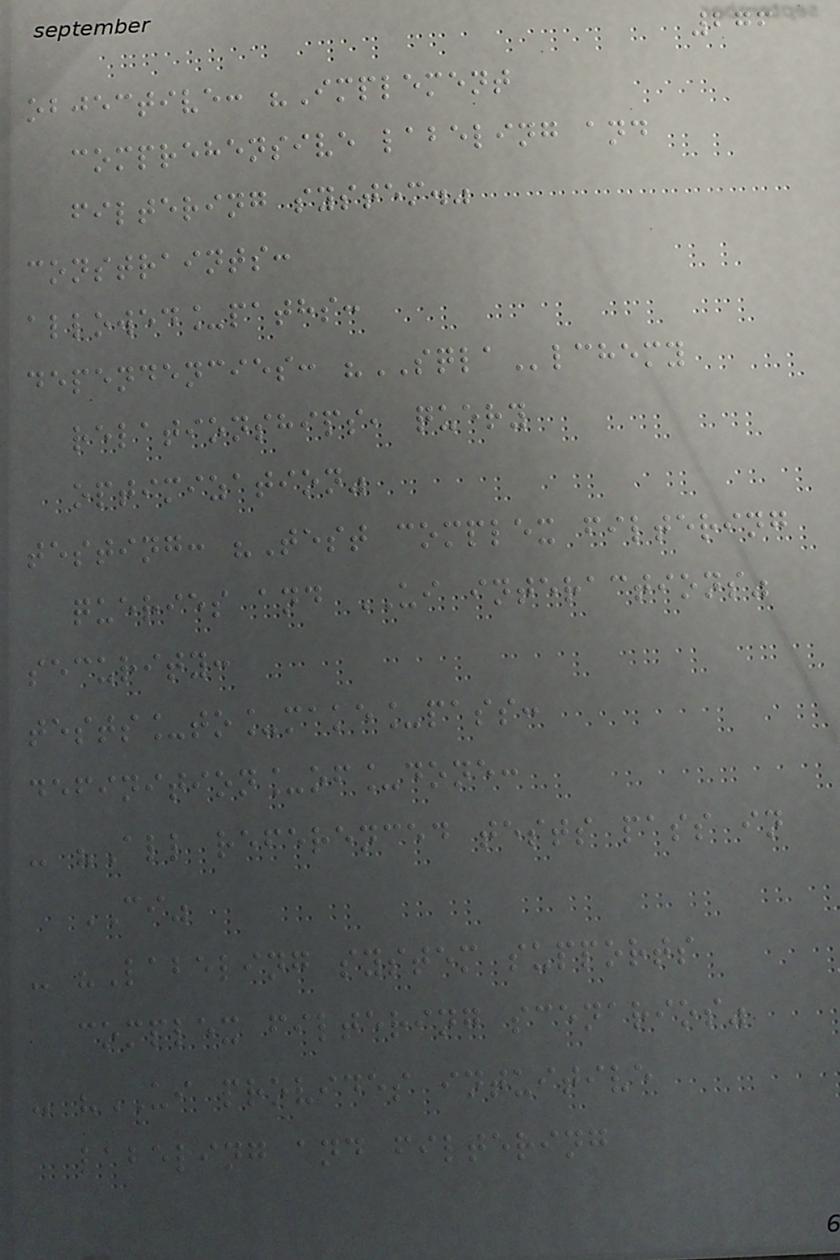276
objective: "Implement
comprehensive labeling and
filtering system."
constraints:
allowed_paths:
dependencies: "SQLAlchemy
relationships, query
optimization"
testing: "Test complex filtering
queries and UI interactions"
security:
tests_to_make_pass:
definition_of_done:
- "All referenced tests pass in
CI"
- "Labeling system supports
complex filtering scenarios"
- "UI provides intuitive
labeling and filtering
